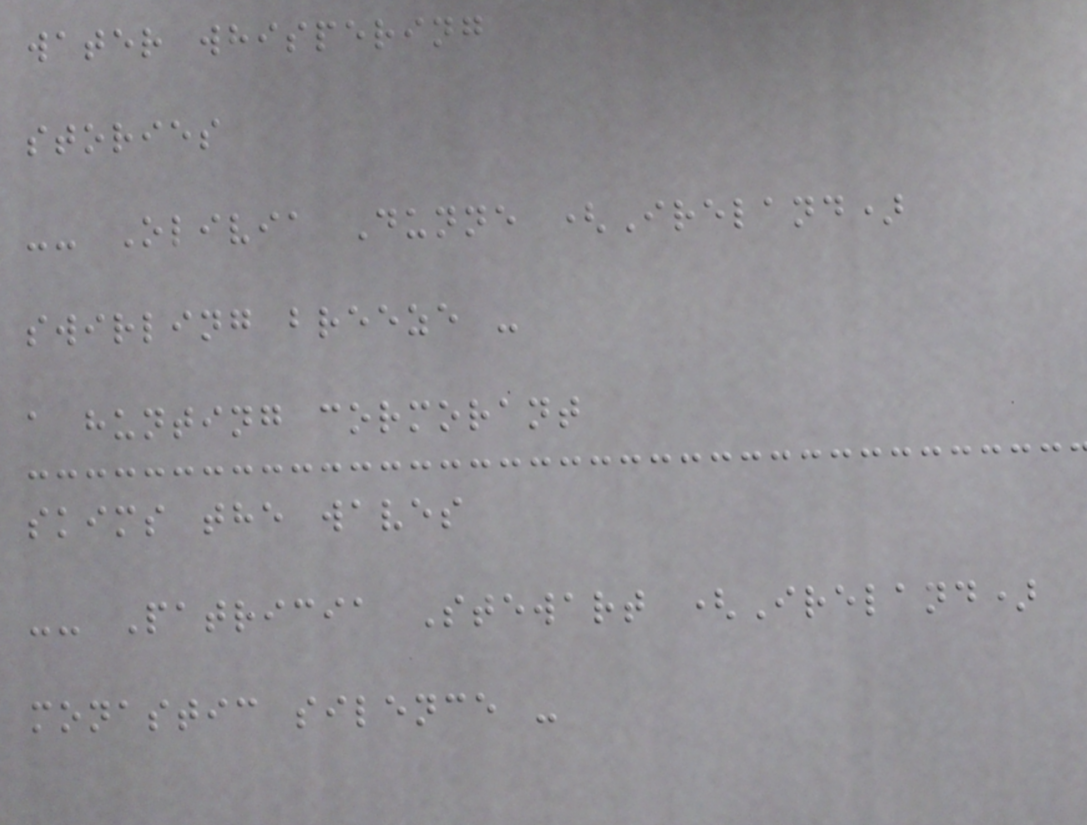water whispering
stories
-- Olivia Dunne (Ireland)
swirling breeze -
a hunting cormorant
skims the waves
-- Patricia Stewart (Ireland)
monastic silence -
